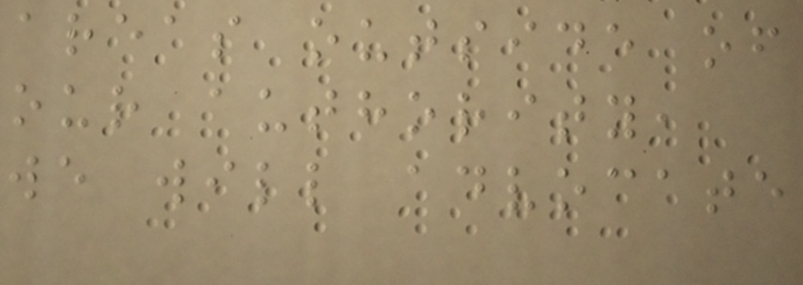areas outside of
our authority,
we will advocate
